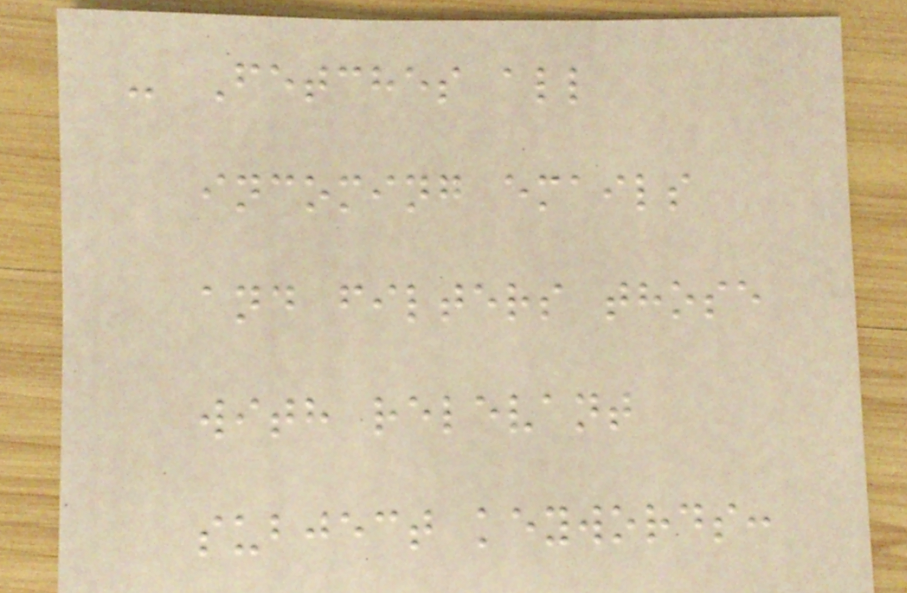- Fetches all
incoming emails
and filters those
with relevant
subject keywords:
